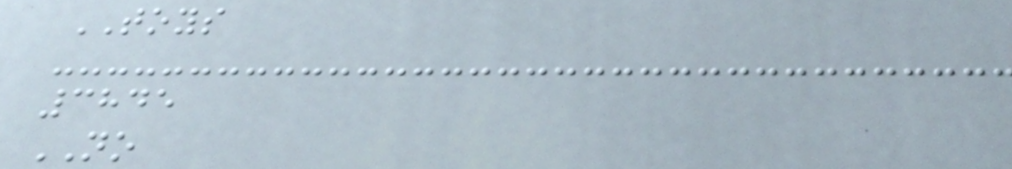TOYS
3845
NO
